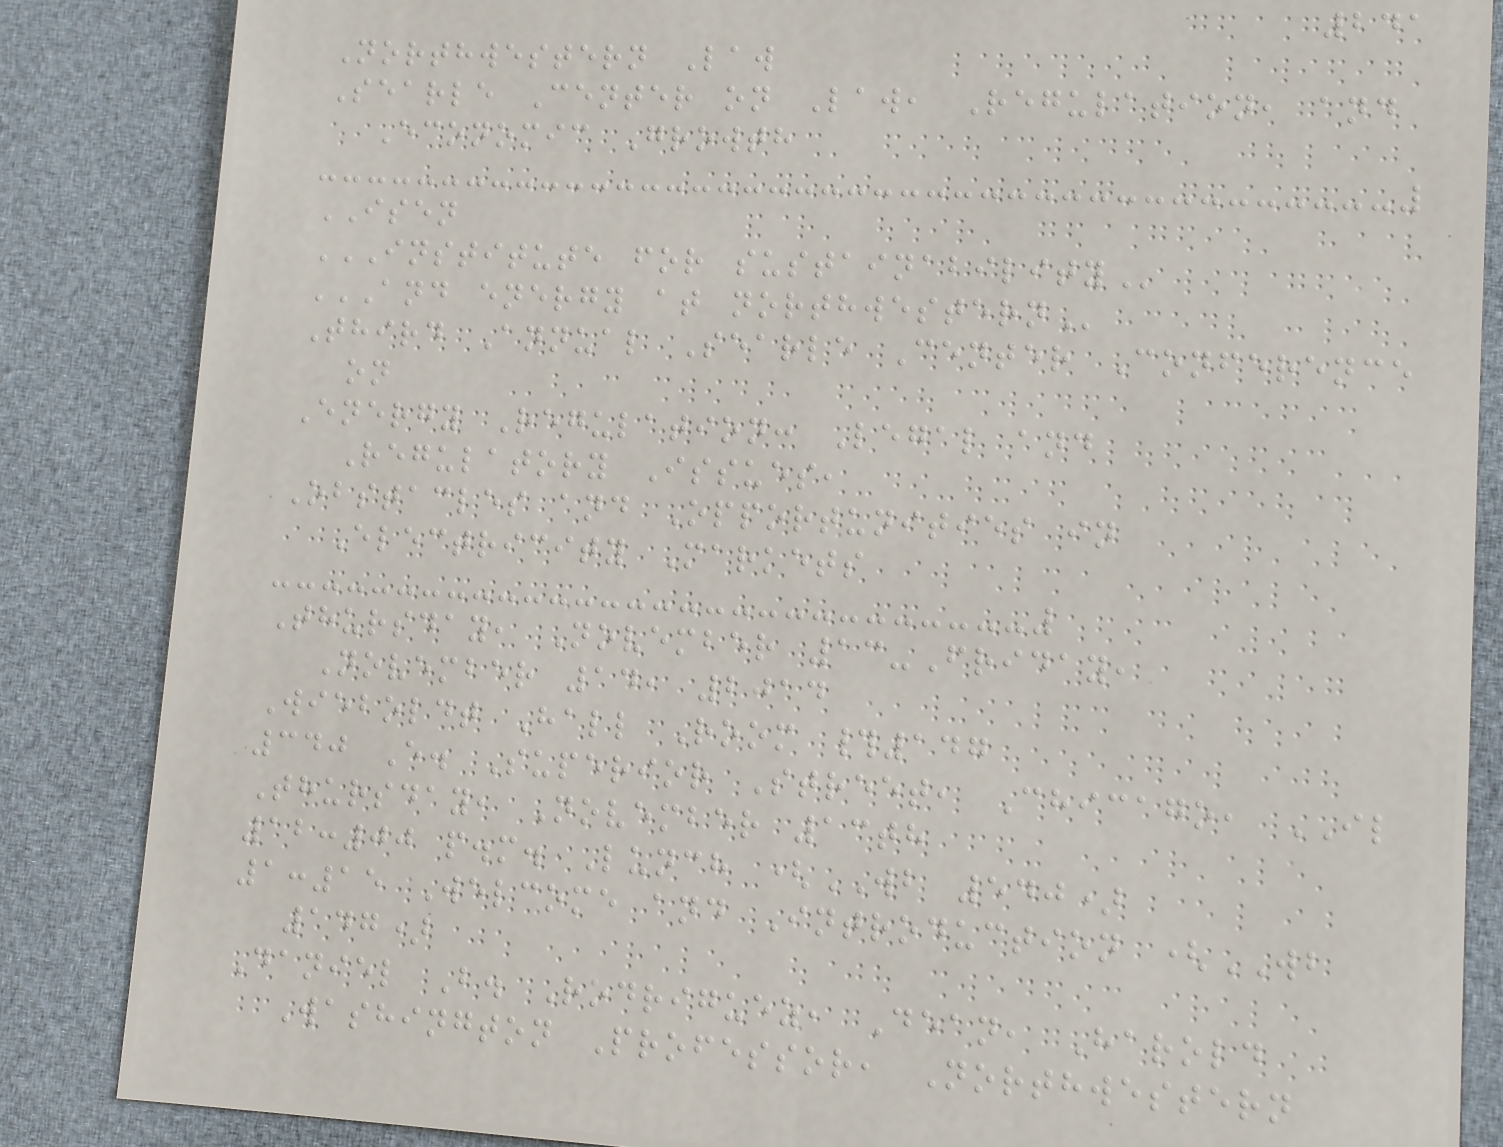241
Northwestern Law
Searle Center on Law, Regulation, and
Economic Growth
ISEN
INSTITUTE FOR SUSTAINABILITY
AND ENERGY AT NORTHWESTERN
Third Annual Searle Center Conference
on
Energy Regulation: Legal and
Regulatory Issues,
Obstacles and Opportunities in
Electricity Markets
Thursday, November 13-Friday,
November 14, 2014
Wieboldt Hall Room #147
340 E. Superior Street, Chicago, IL
Thursday, November 13th
12:00 p.m. Lunch (WB 540)
1:15 Welcome and Introduction (WB
147)
Daniel B. Rodriguez, Dean, Harold
Washington Professor, Northwestern
